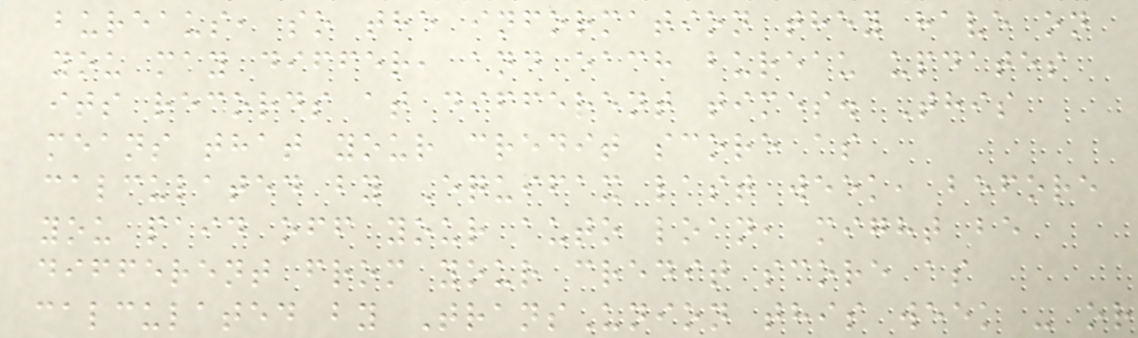bureaus, so the information they have on
you may differ, and each bureau updates
its records at different times. This
means that your credit score as
calculated by Equifax last week, before
you paid off your auto loan, might be
different from your credit score as
calculated by TransUnion this week - or
